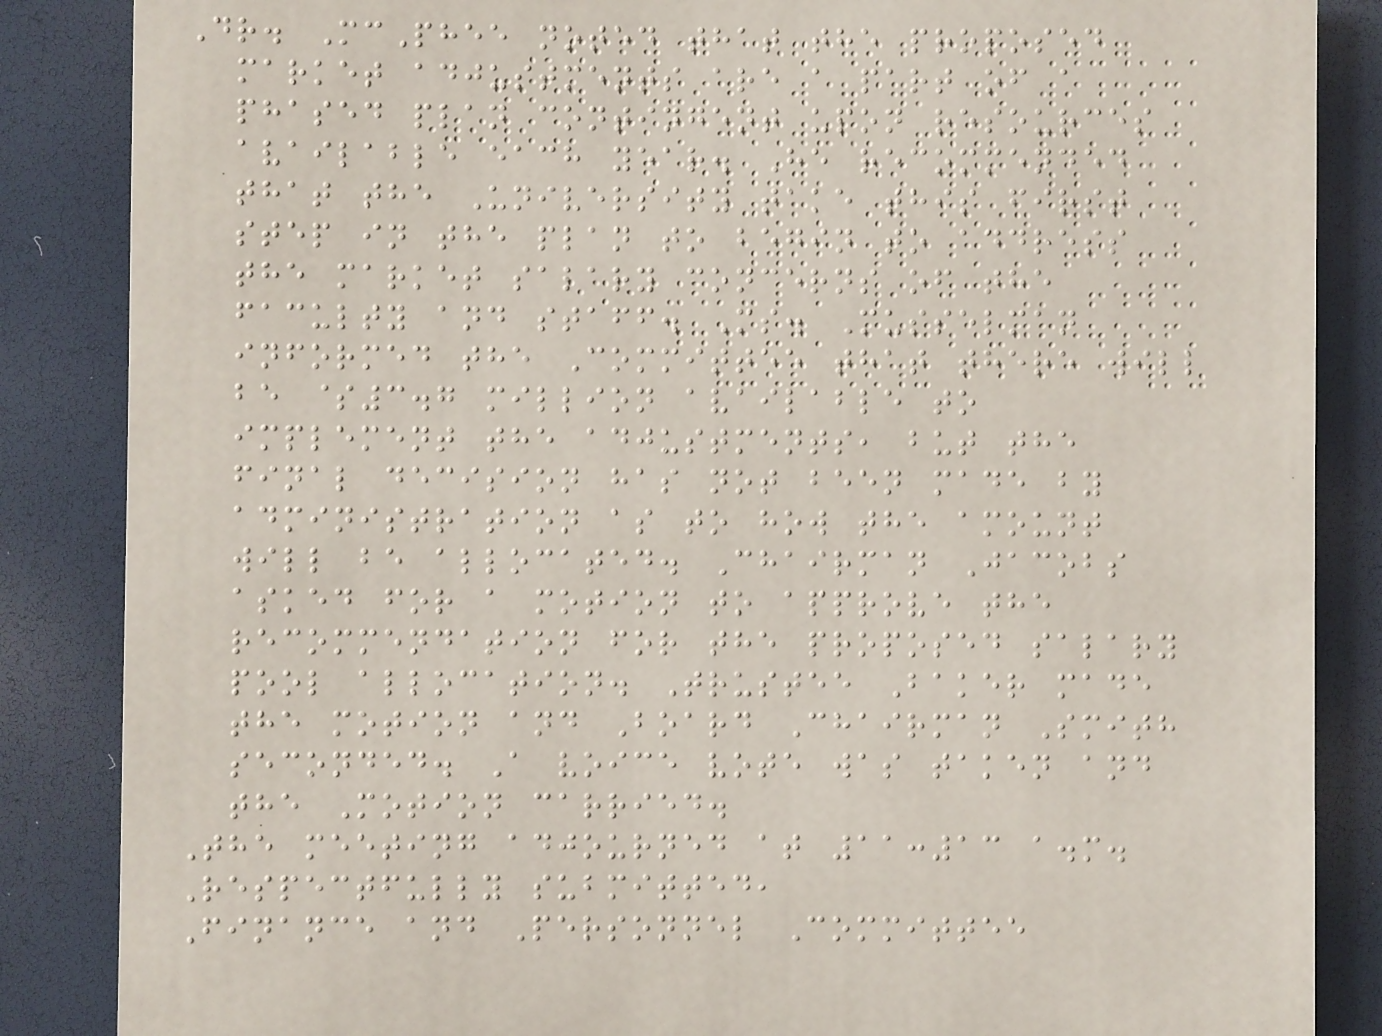Dr. McPhee noted that the proposed
market adjustments are a part of a
phased plan contingent upon resources
available each year. He recommended
that the University take this first
step in the plan to begin to address
the market salary concerns of the
faculty and staff. Ms. Musselman
informed the Committee that there will
be $3.7 million available to
implement the adjustments, but the
final decision has not been made by
administration as to how the amount
will be allocated. Chairman Jacobs
asked for a motion to approve the
recommendation for the proposed salary
pool allocation. Trustee Baker made
the motion and Board Chairman Smith
seconded. A voice vote was taken and
the Motion carried.
The meeting adjourned at 11:13 a.m.
Respectfully submitted,
Finance and Personnel Committee
